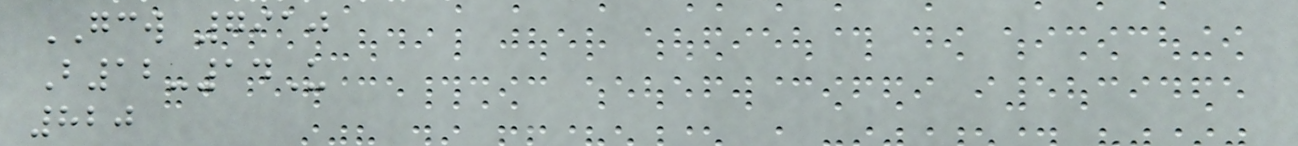GCW 7910
B12-14U
820
